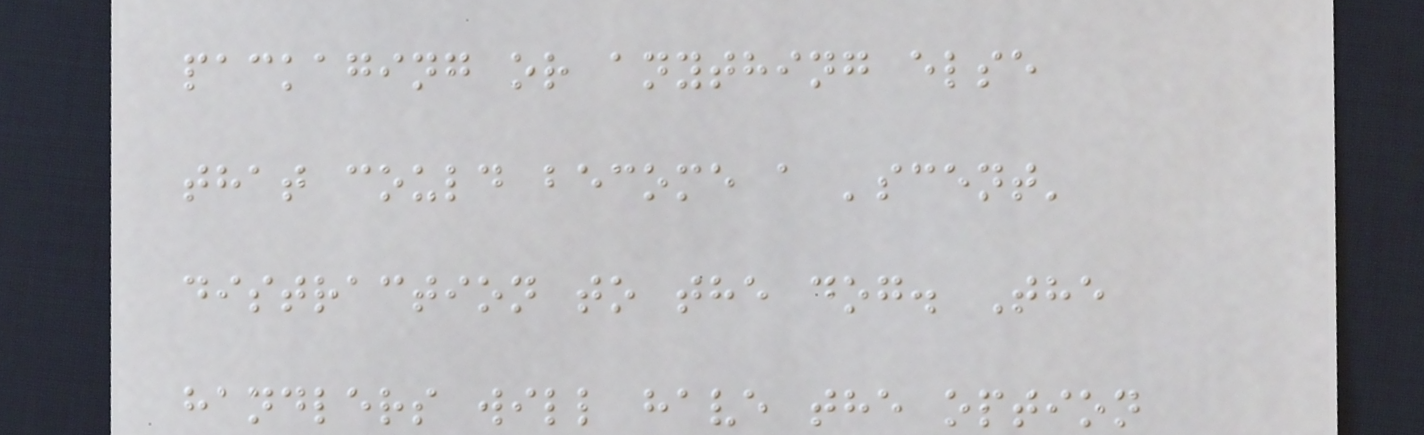packaging or anything else
that could become a 'scent'
distraction to the dog. The
handlers will have the option
